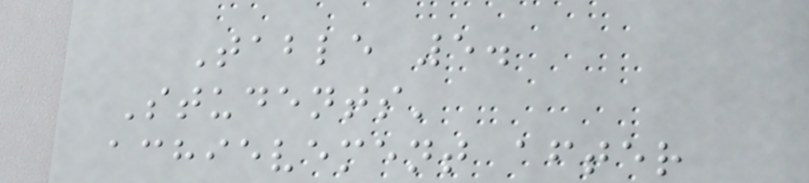Table 5.
Students'
achievement after
